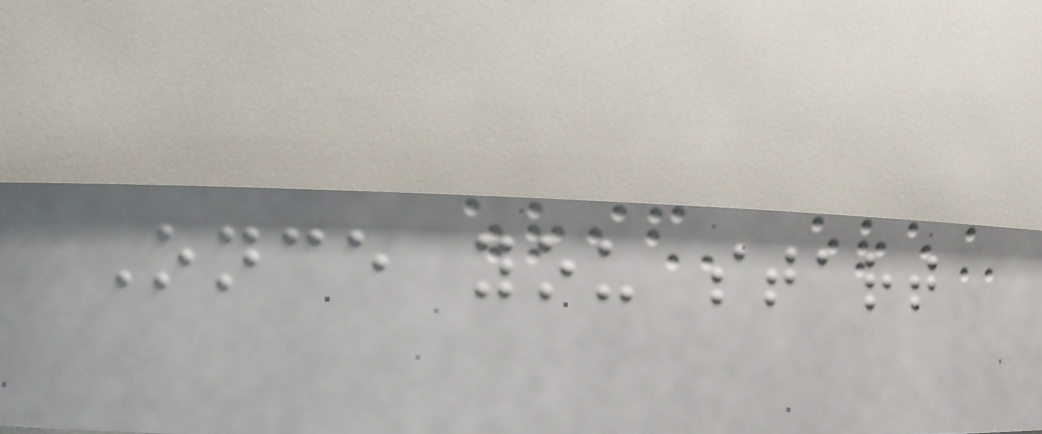Once you start
